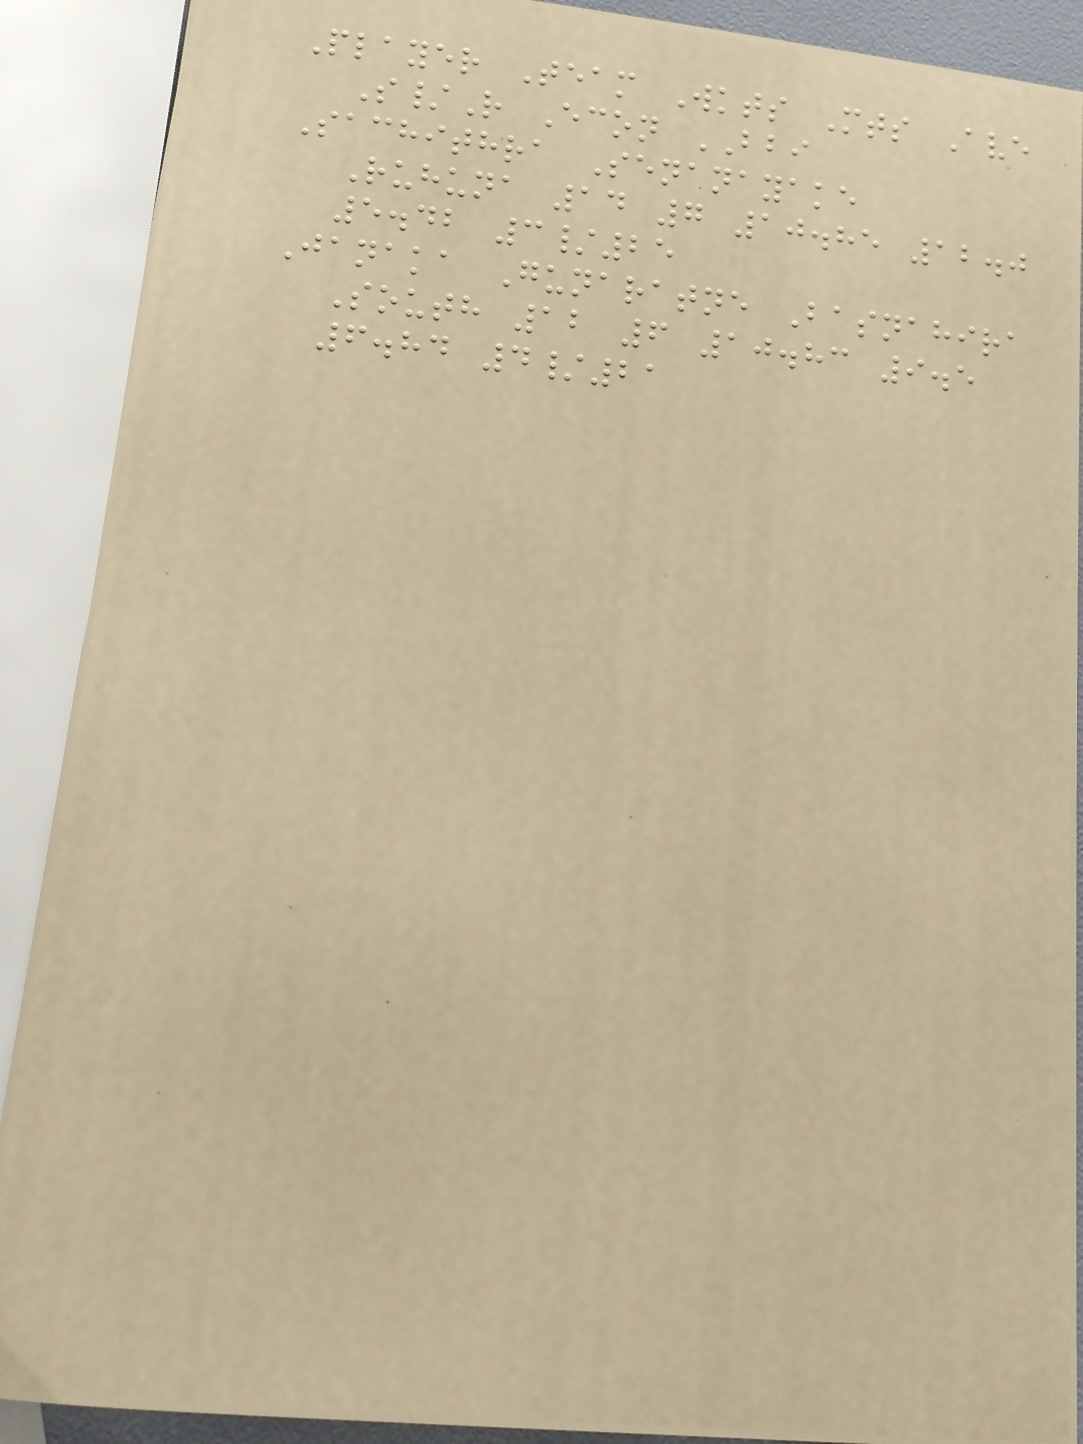Player Team Wkts Mts Ave
S/R Econ BBI
Sachithra Senanayake
Ruhuna 14 7 10.85 12.0
5.42 3/25
Janaka Gunaratne Basnahira
South 12 6 10.83 9.5
6.84 4/21
